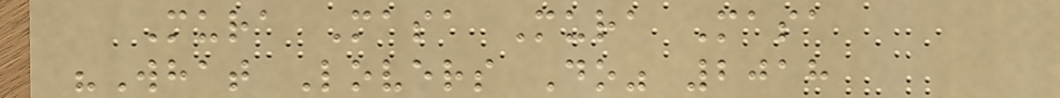Mura Masa Mura Masa
"What Lovers Do" 2018
